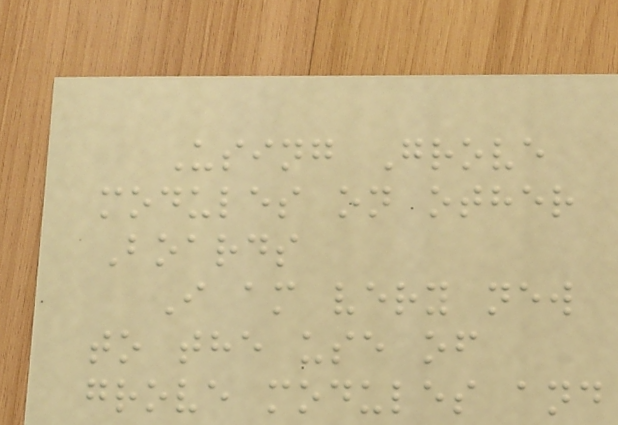Using Grove
modules on other
Boards
I am very new
to the use of
grove modules and
